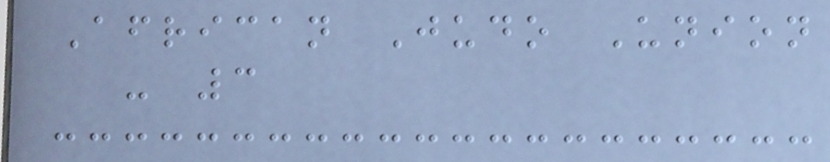African Judo Union
- 3
